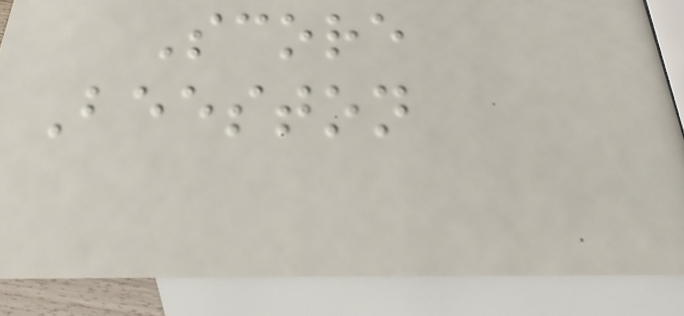Score
Beeston
